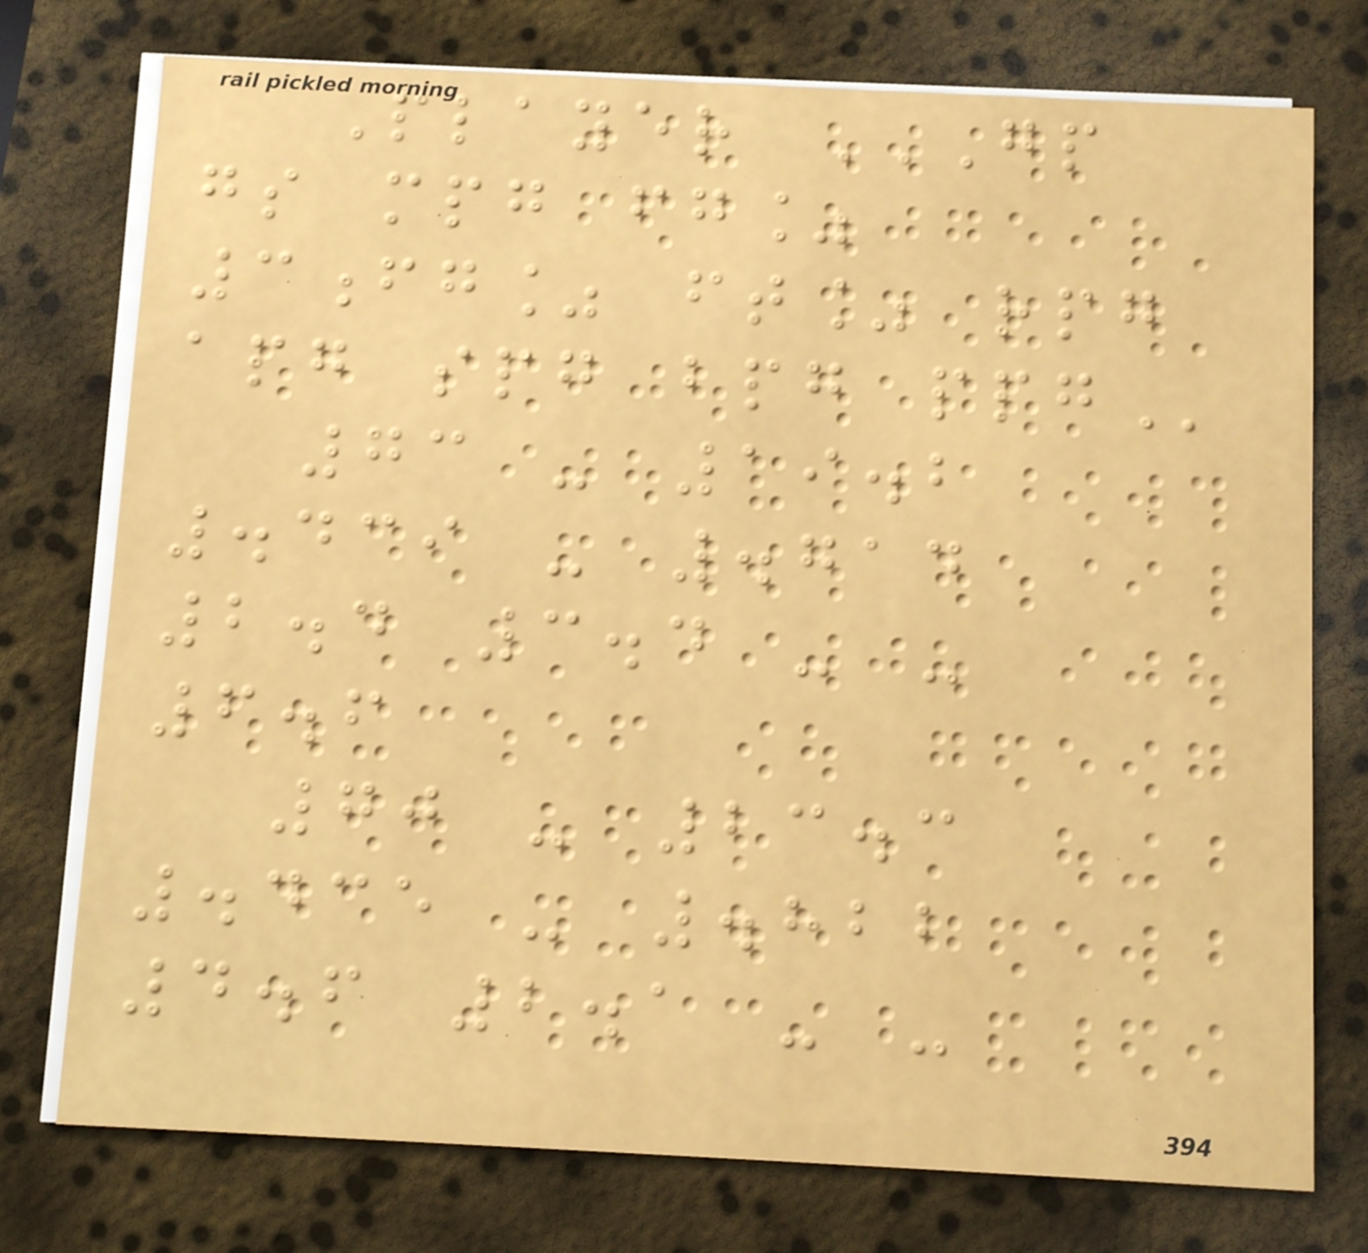Player GP
GS MPG FG%
3FG% FT% RPG
APG SPG BPG PPG
73 - 19.2
.439 - .714
2.4 3.4 - -
6.6
70 - 23.3
.435 - .822
4.6 2.1 - -
